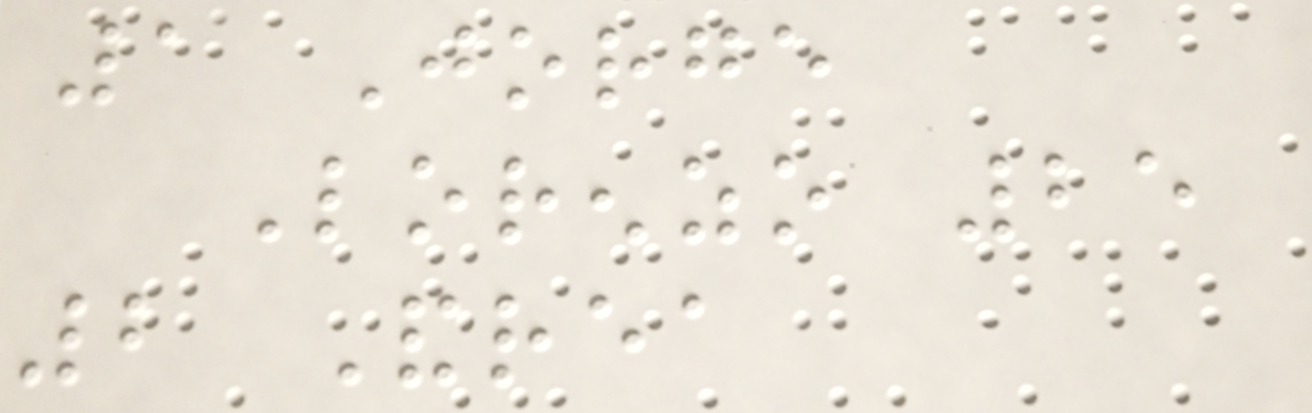1 Jorge
Lorenzo 25
2 Andrea
